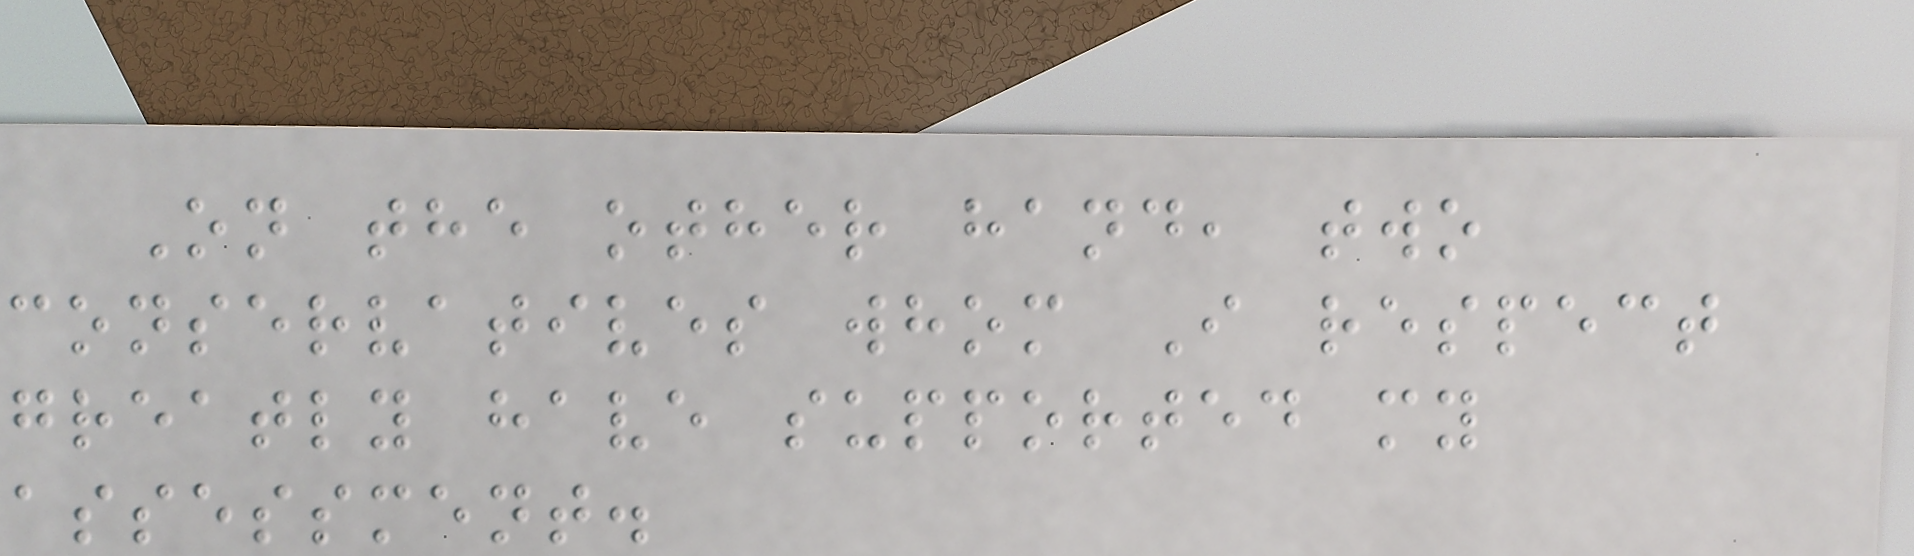On the other hand, two
conservatives whom I respect
greatly have supported my
assessment.
